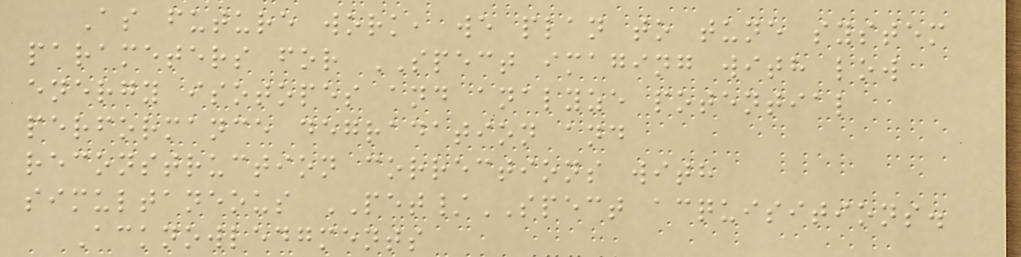As future work, we plan to tune system
parameters for SPECT imaging with low
energy isotopes and analyze potential
performance degradation and
reconstruction corrections with
simultaneous PET/SPECT acquisitions.
Acknowledgments
